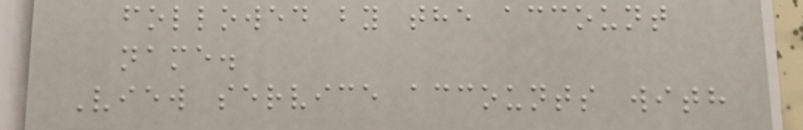followed by the account
name.
View service accounts with
